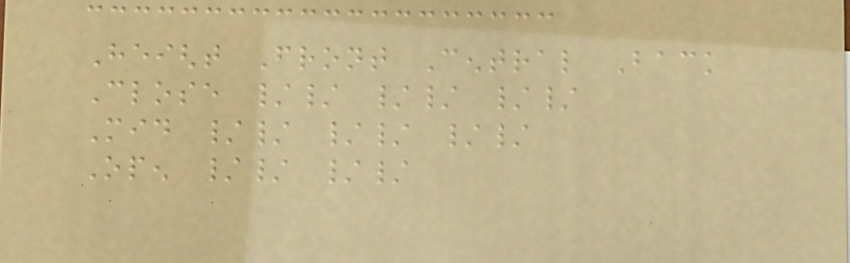Height Front Central Back
Close // // //
Mid // // //
Open // //
